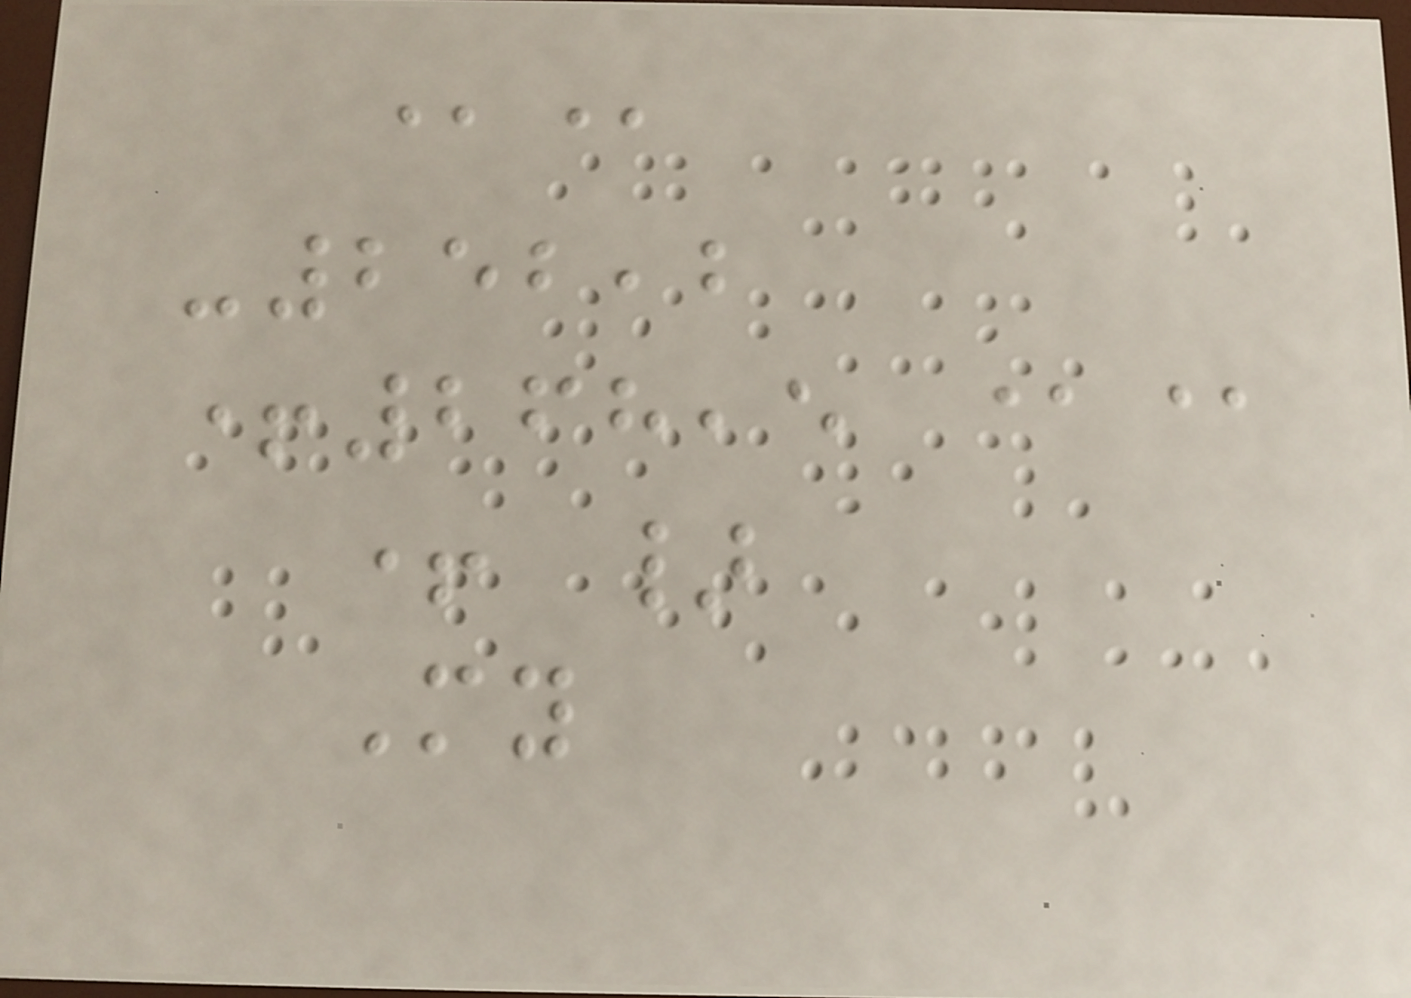@@
-252,2
+268,5 @@
+ }
My
